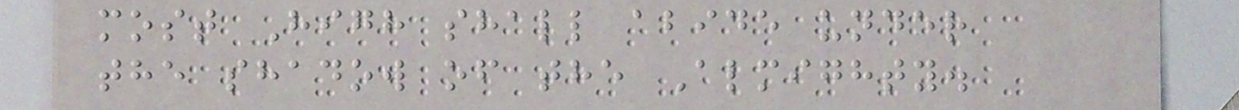most High shall abide under
the shadow of the Almighty.
